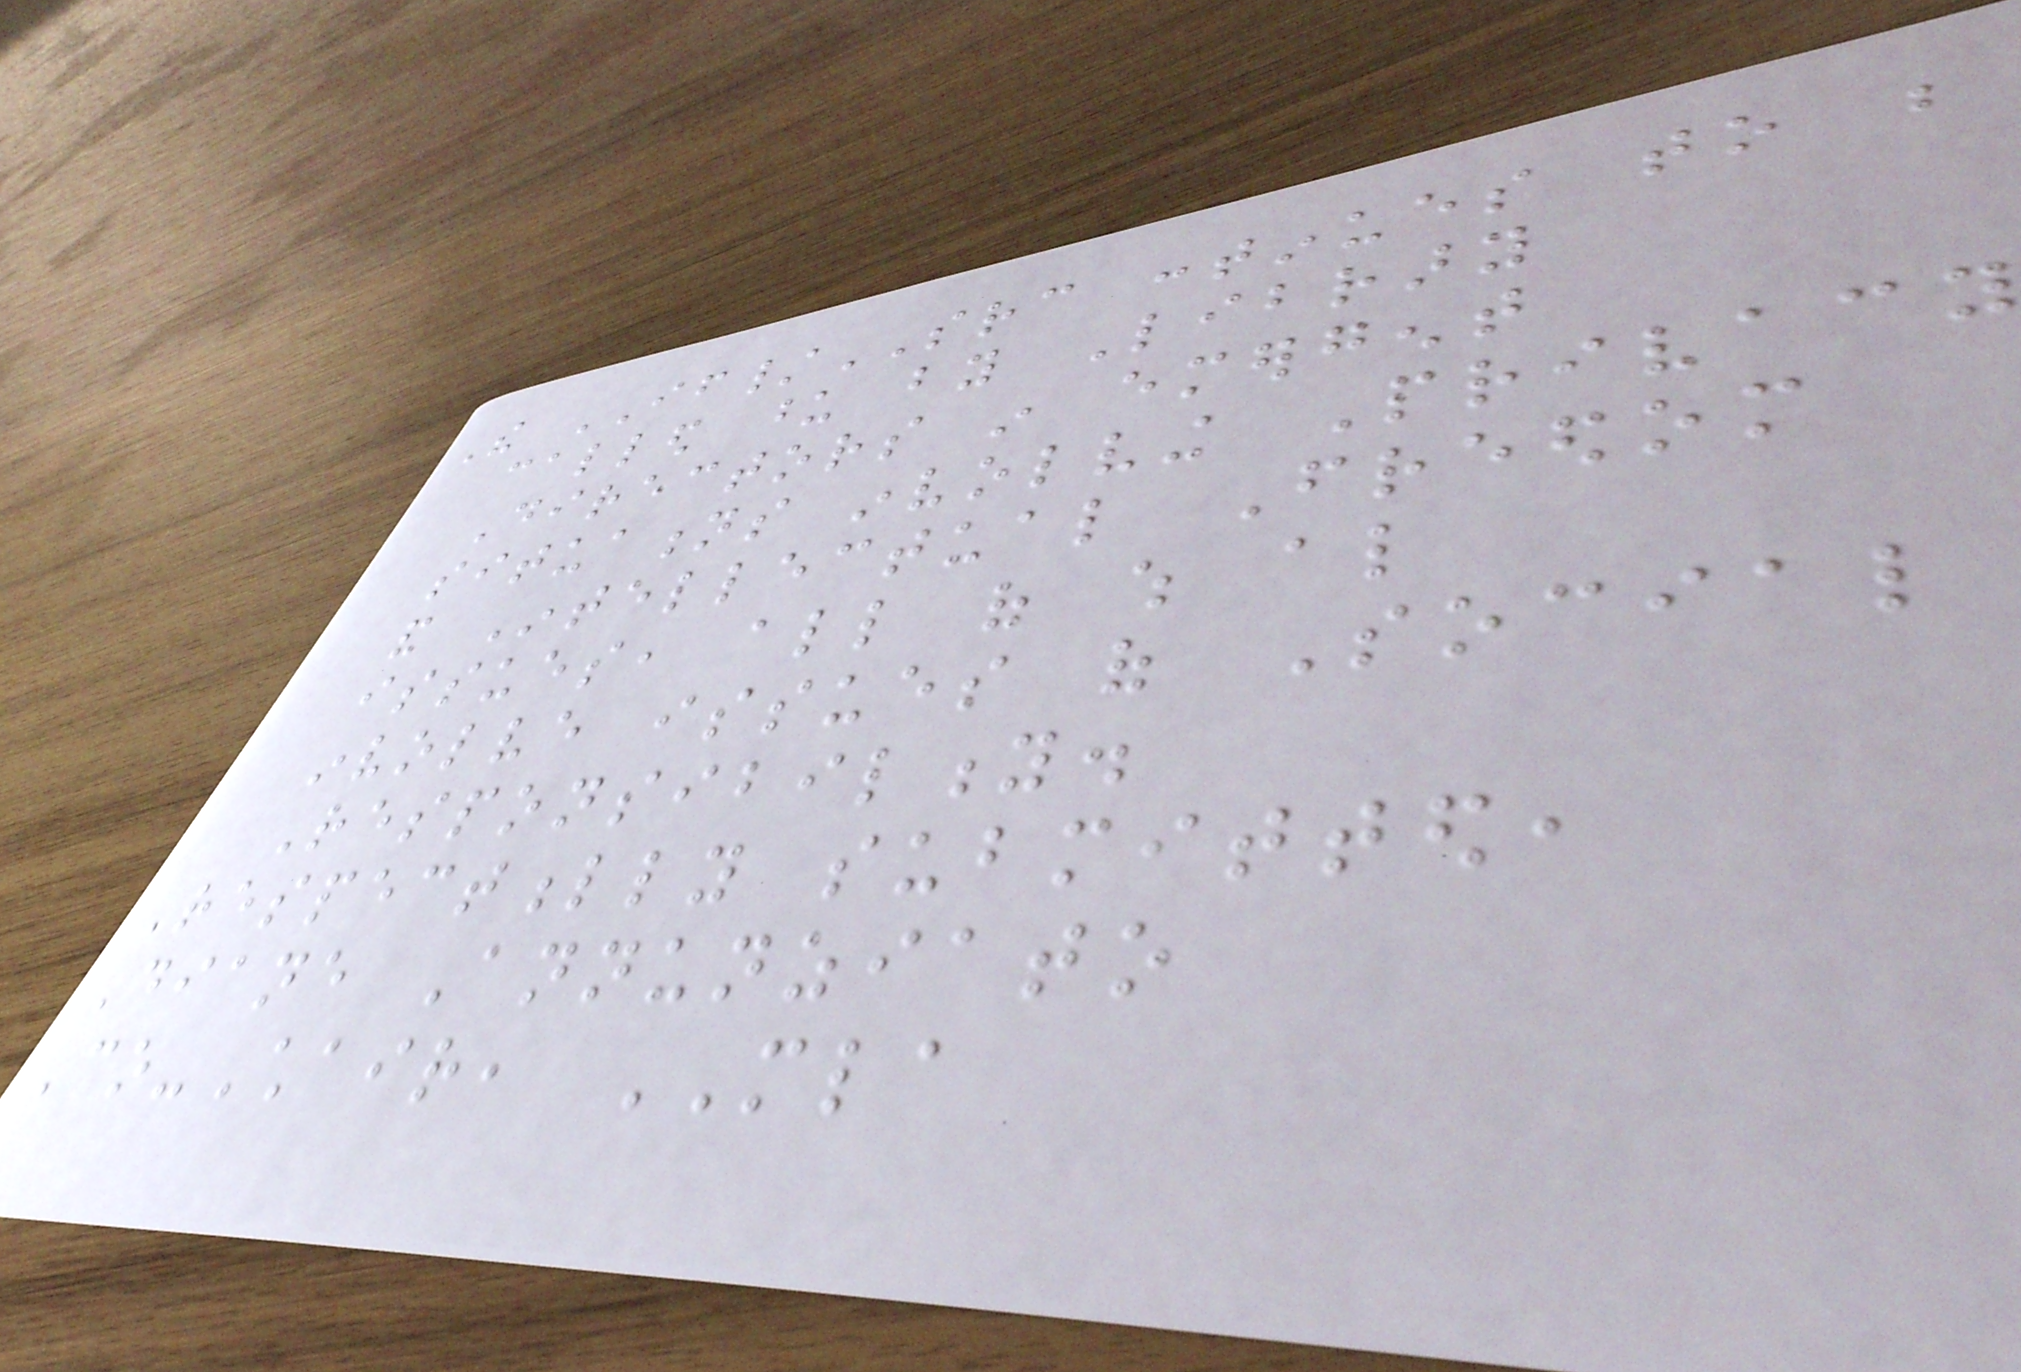The IF/SRC continues to be
called upon by Library
Directors in emergent
situations involving Privacy
and Intellectual Freedom
issues, all of which also
involve issues of Social
Responsibility.
Respectfully submitted,
Diane Annunziato
Co-Chair, MLA
